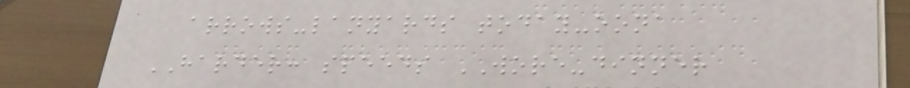arrows-lanyards today-oona
HARDER: speeds WORE-dinner
